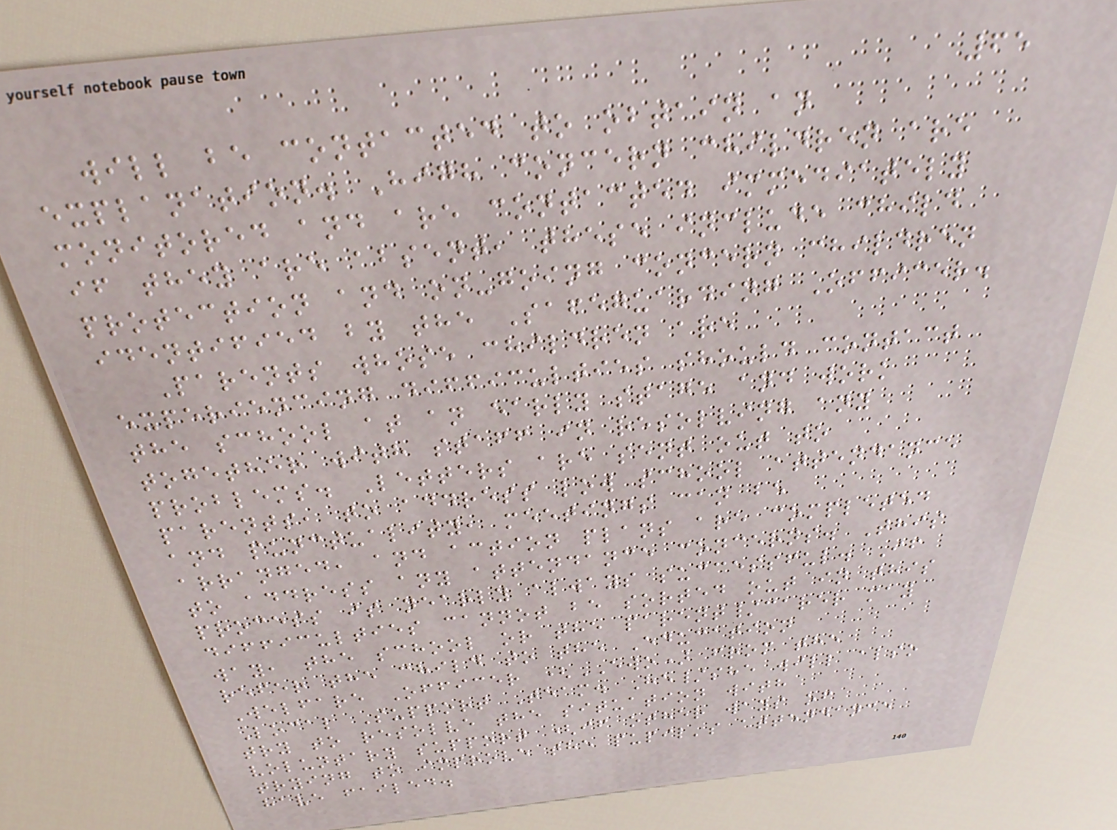65
will be contacted to obtain an
explanation. High concern children are
monitored and are contacted immediately
if they are absent, these include child
protection and on-going concern children
identified by the Safeguarding Officer.
Parents whose children are
experiencing difficulties should contact
the school at an early stage and work
together with staff in resolving any
problems. Letters are sent out to
parents, to address low school attendance
and punctuality, meetings can be
arranged, and action plans are completed
to address any attendance concerns. This
process is nearly always successful. If
difficulties cannot be sorted out in this
way, the school or the parent/carer may
refer the child to the Education
Welfare Officer (EWO) from the
Local Support Team. He/she will also
try to resolve the situation with
voluntary support (if other ways of
trying to improve the pupil's attendance
have failed.
